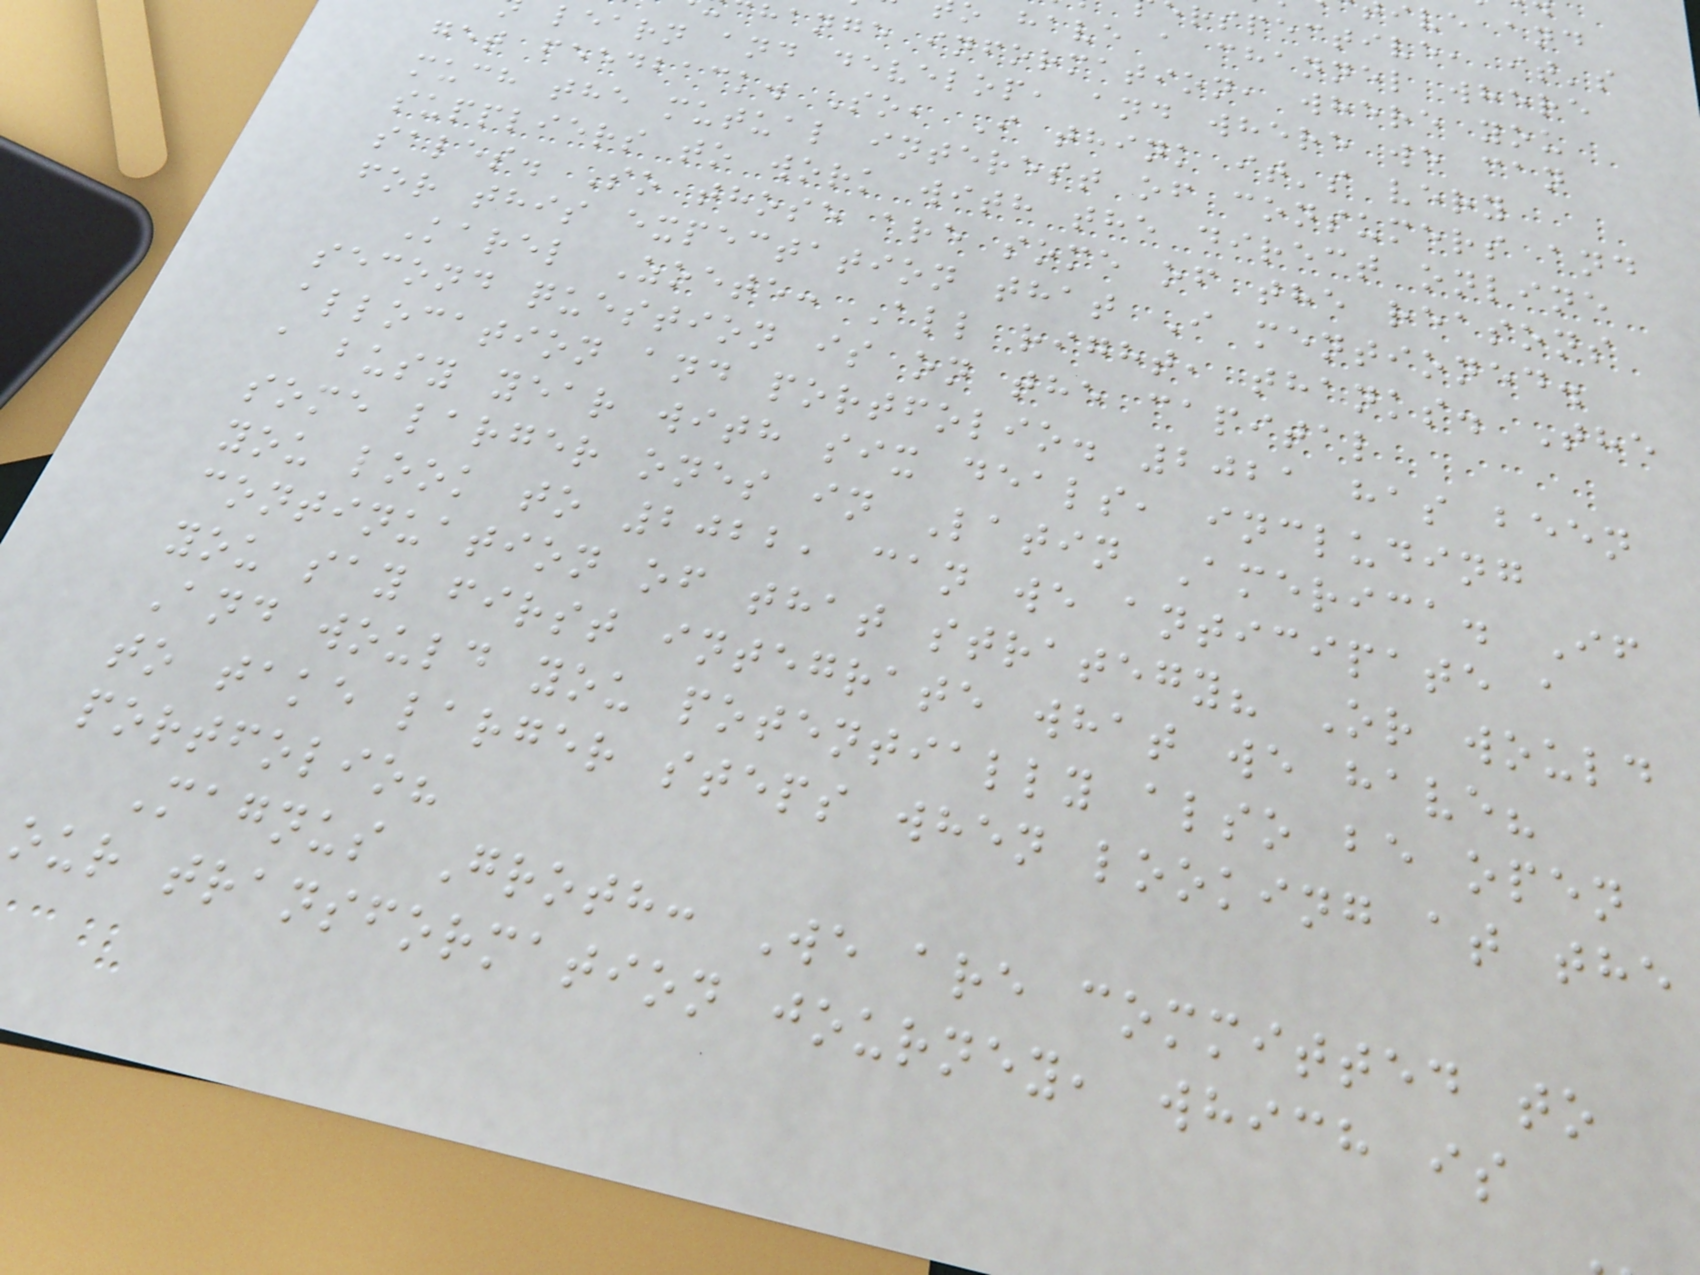rspective, it's
have a channel where
hange information, where you
learn and develop, and where we can
get feedback. So, I think it's very
much the mutual interest of consumers and
suppliers to work with the direct online
sales. So those are some of the reasons
for this expectation that I mentioned.
Karel Zoete: All right, thanks. The
second question is on the capital
allocation and portfolio. 2021 has been
a busy year with six deals, including
some larger ones in Latin America. If
you look to 2022, can we anticipate a
continuation of that strategy? Or would
you say first integrate what we have?
And would you potentially also be open
to take larger steps when looking at the
portfolio?
Magnus Groth: We are committed to
our transformation journey, which is
